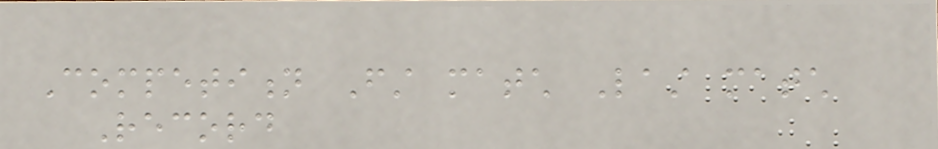Competition First match Last match
Record
